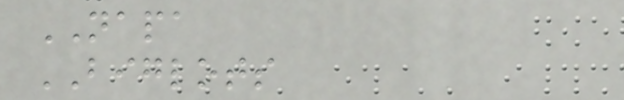NAPA
BIGLOTS
